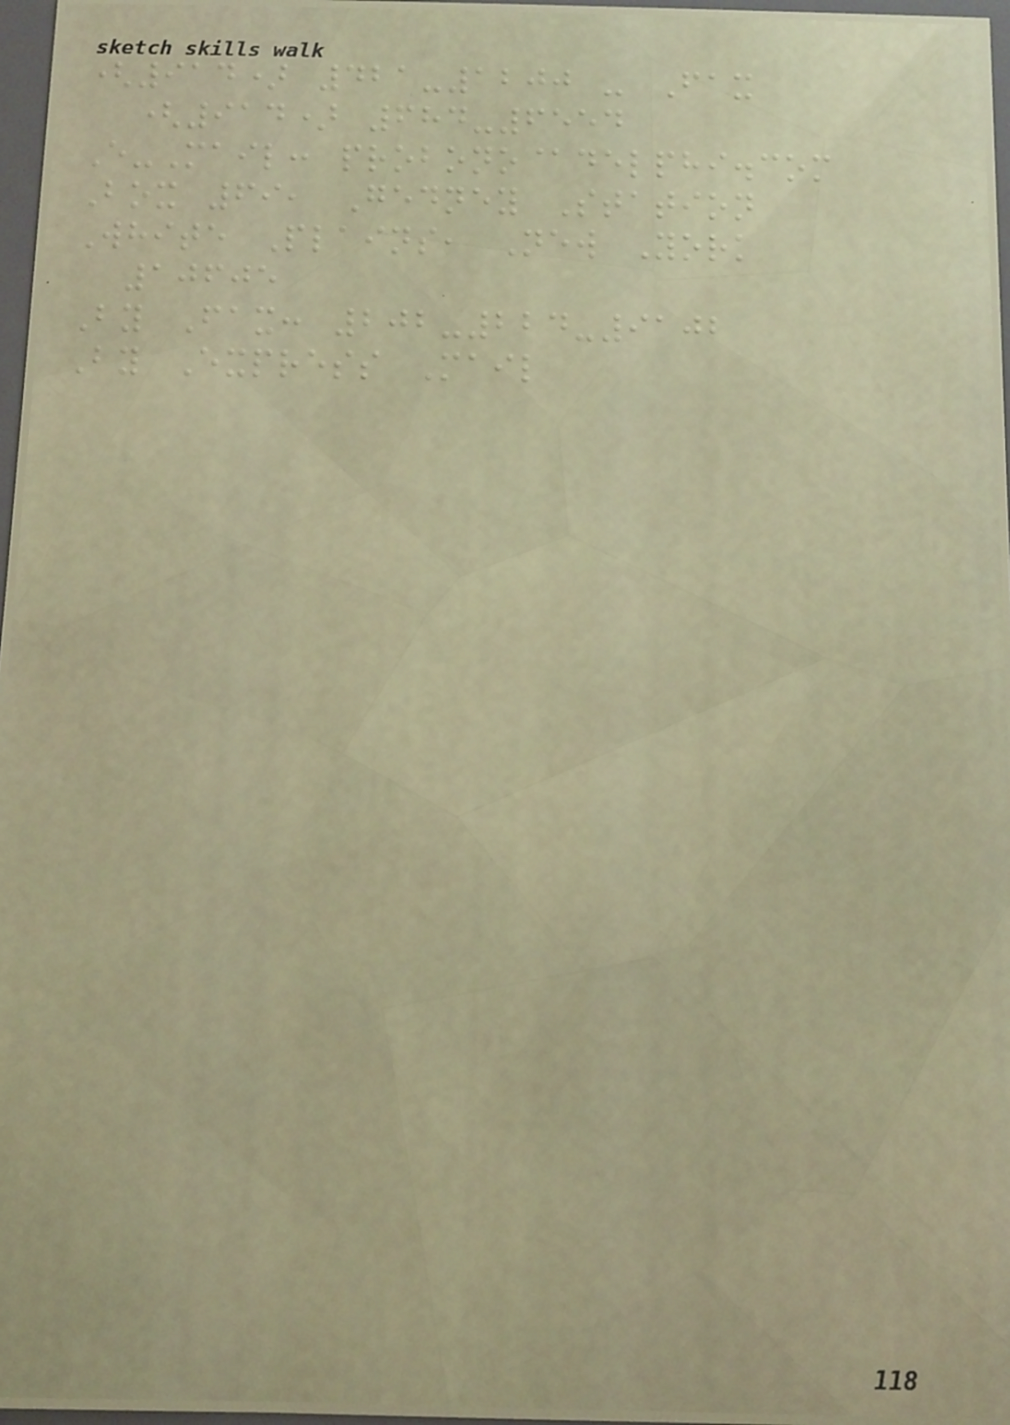(914) 421-1200 - Fax
(914) 684-6554
E-Mail: probono@delphi.com
Box 69, Gedney Station
White Plains, New York
10605
By Fax: 202-224-9102
By Express Mail
